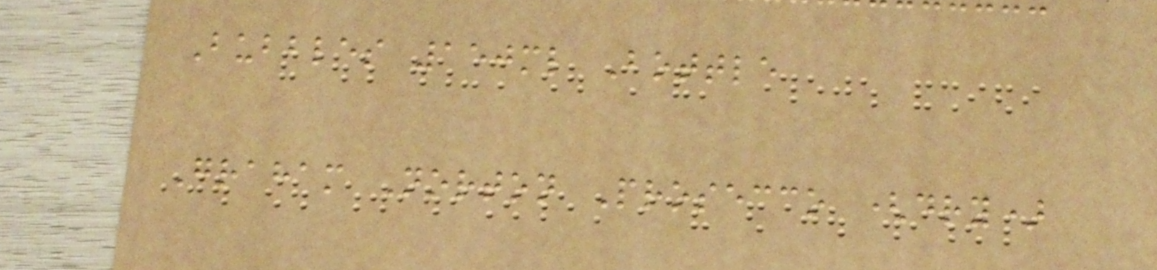Bubbles 150ml Bottle
Graham Norton Prosecco (dry)
